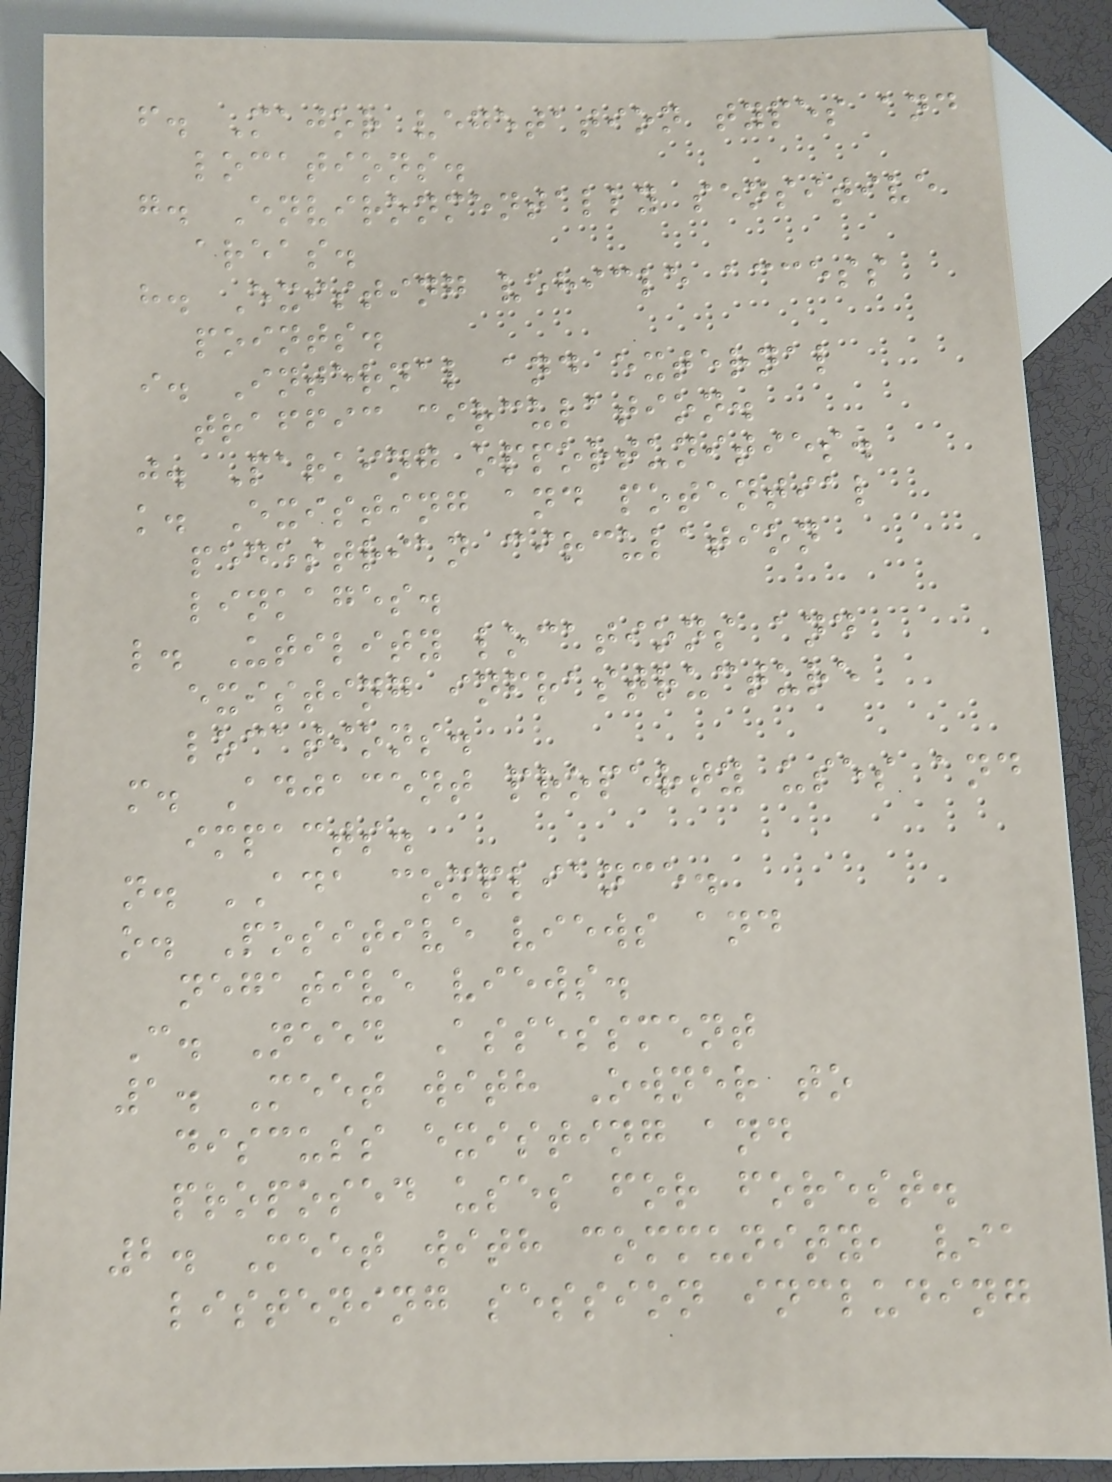f. Major vegetation types and
locations.
g. Environmentally sensitive
areas.
h. Existing vehicle access
points.
i. Internal and external
traffic circulation.
j. Parking opportunities.
k. Existing and potential
pedestrian circulation
linkages.
l. Utility locations and
existing infrastructure
locations.
m. Adjacent property uses and
impacts.
n. ADA compliance.
o. Positive views and
negative views.
C. Need Assessment
1. Meet with Owner to
discuss existing and
proposed uses for forest.
2. Meet with community, via
listening session including
